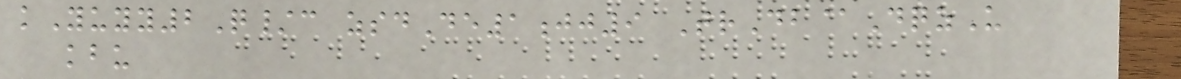kYuyy2Q/c zsdDe1jj9 TrDb@DqzU
kbu
